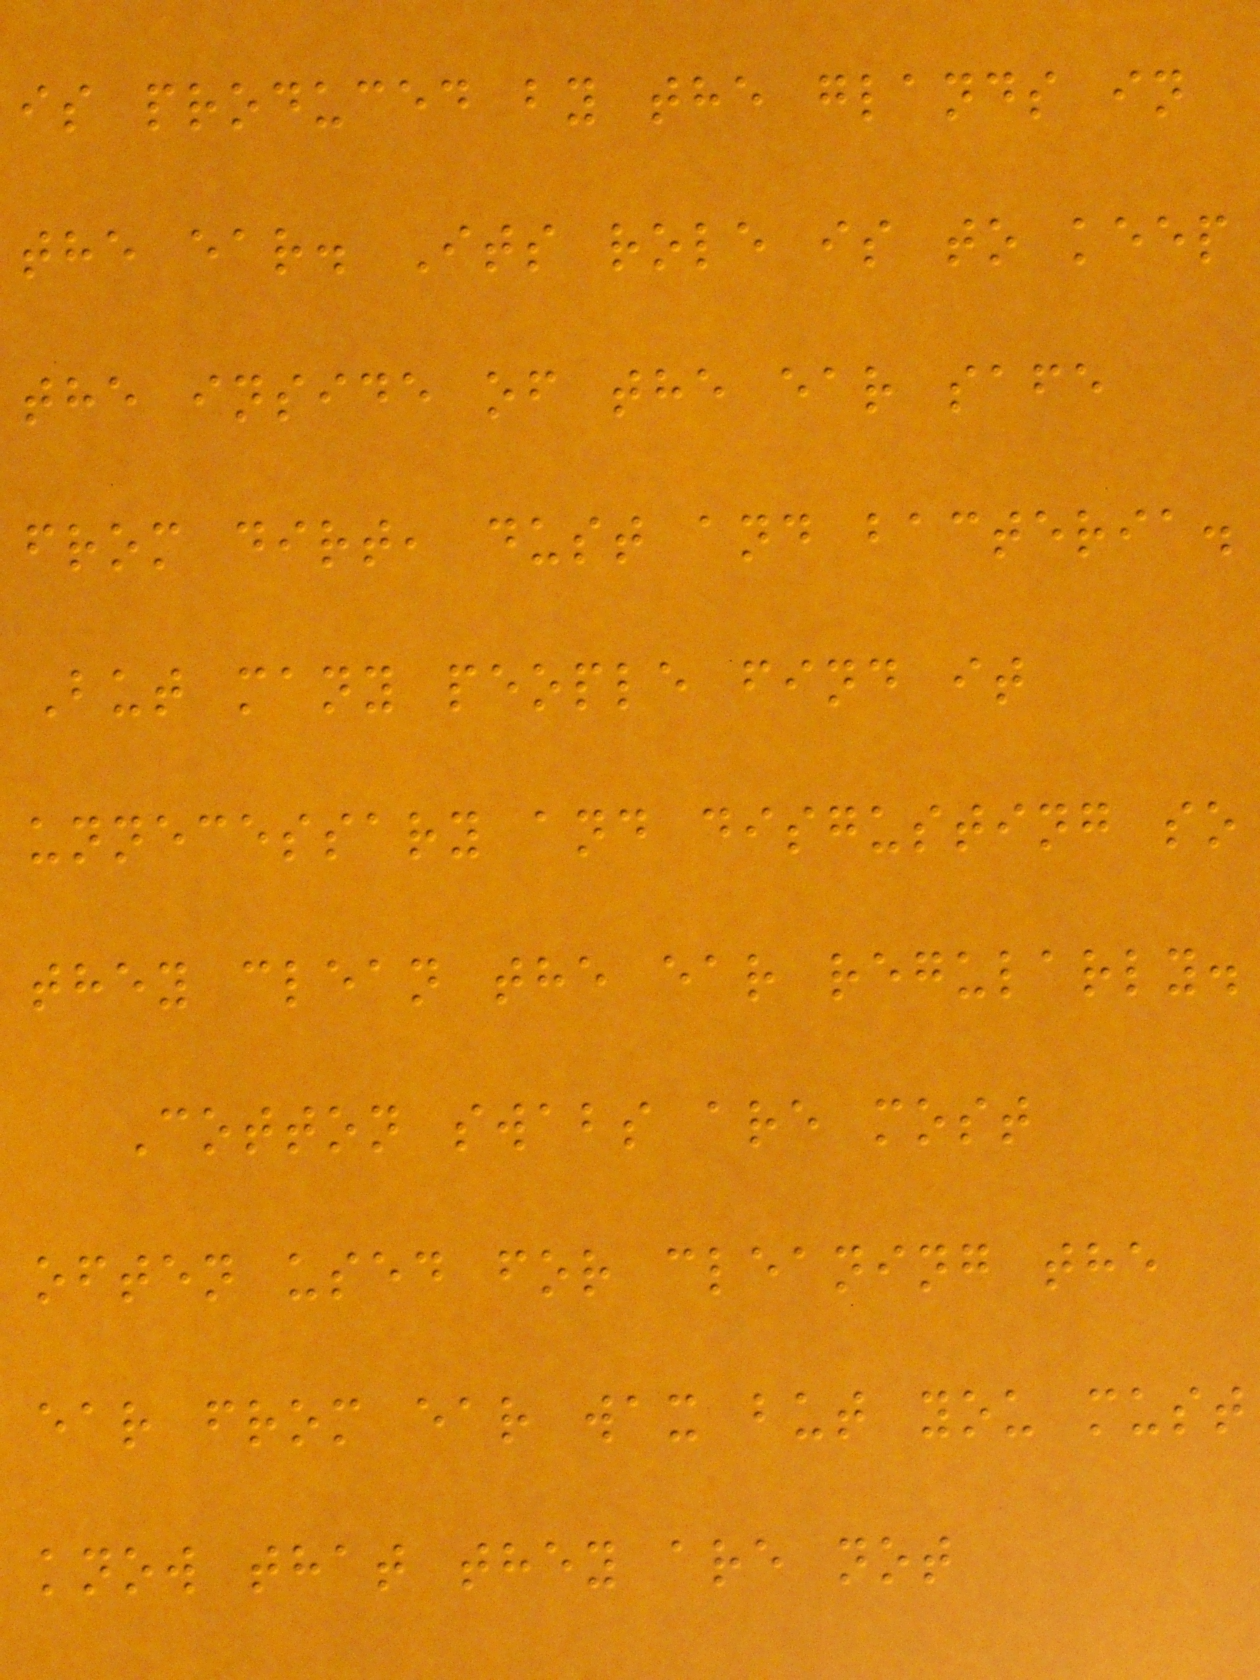is produced by the glands in
the ear. Its role is to keep
the inside of the ear safe
from dirt, dust and bacteria.
But many people find it
unnecessary and disgusting so
they clean the ear regularly.
Cotton swabs are most
often used for cleaning the
ear from ear wax but you must
know that they are not
